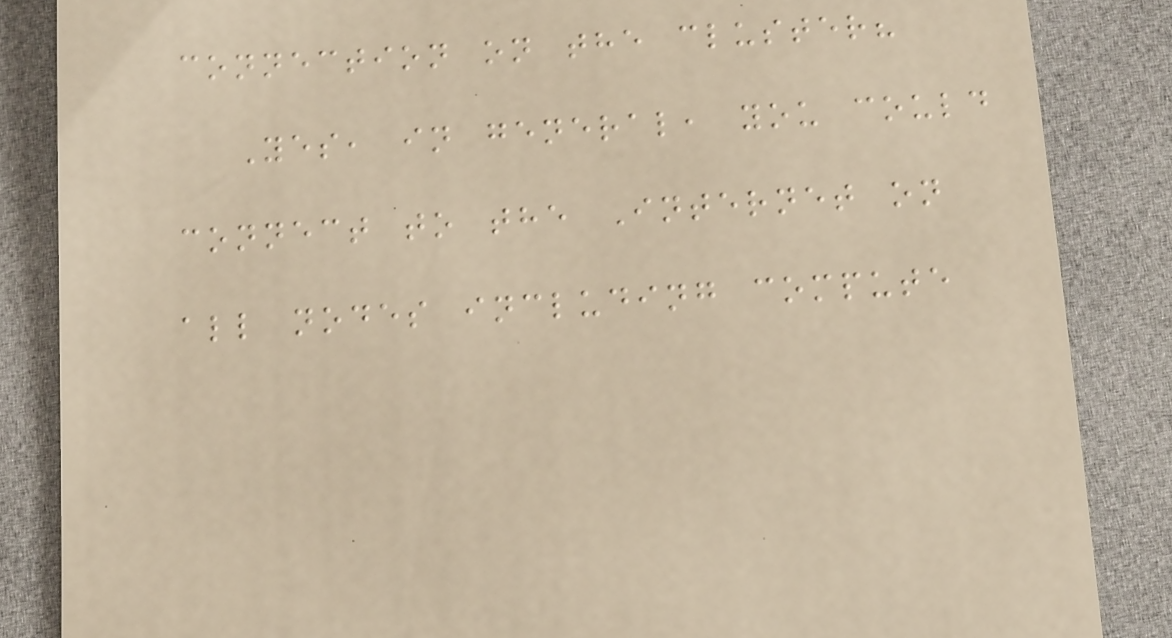connection on the cluster?
Yes, in general, you could
connect to the Internet on
all nodes including compute
